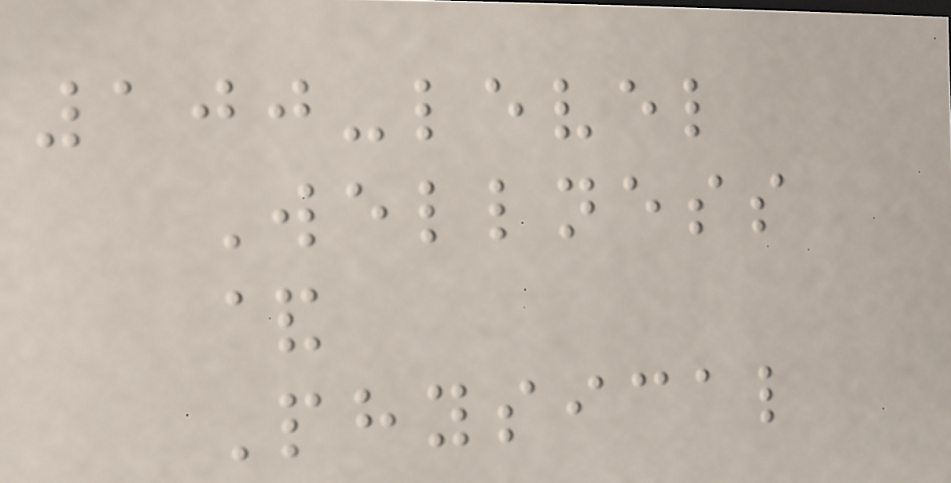100-level
Wellness
&
Physical
